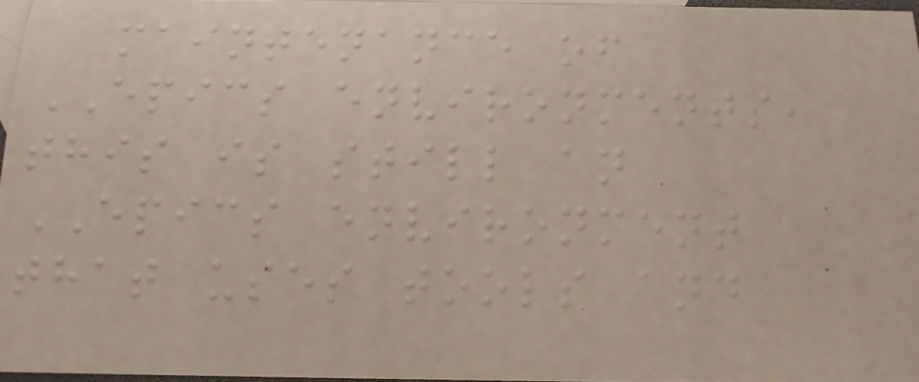maintenance of
EPICS environments,
this is still an
EPICS environment
that uses tools and
